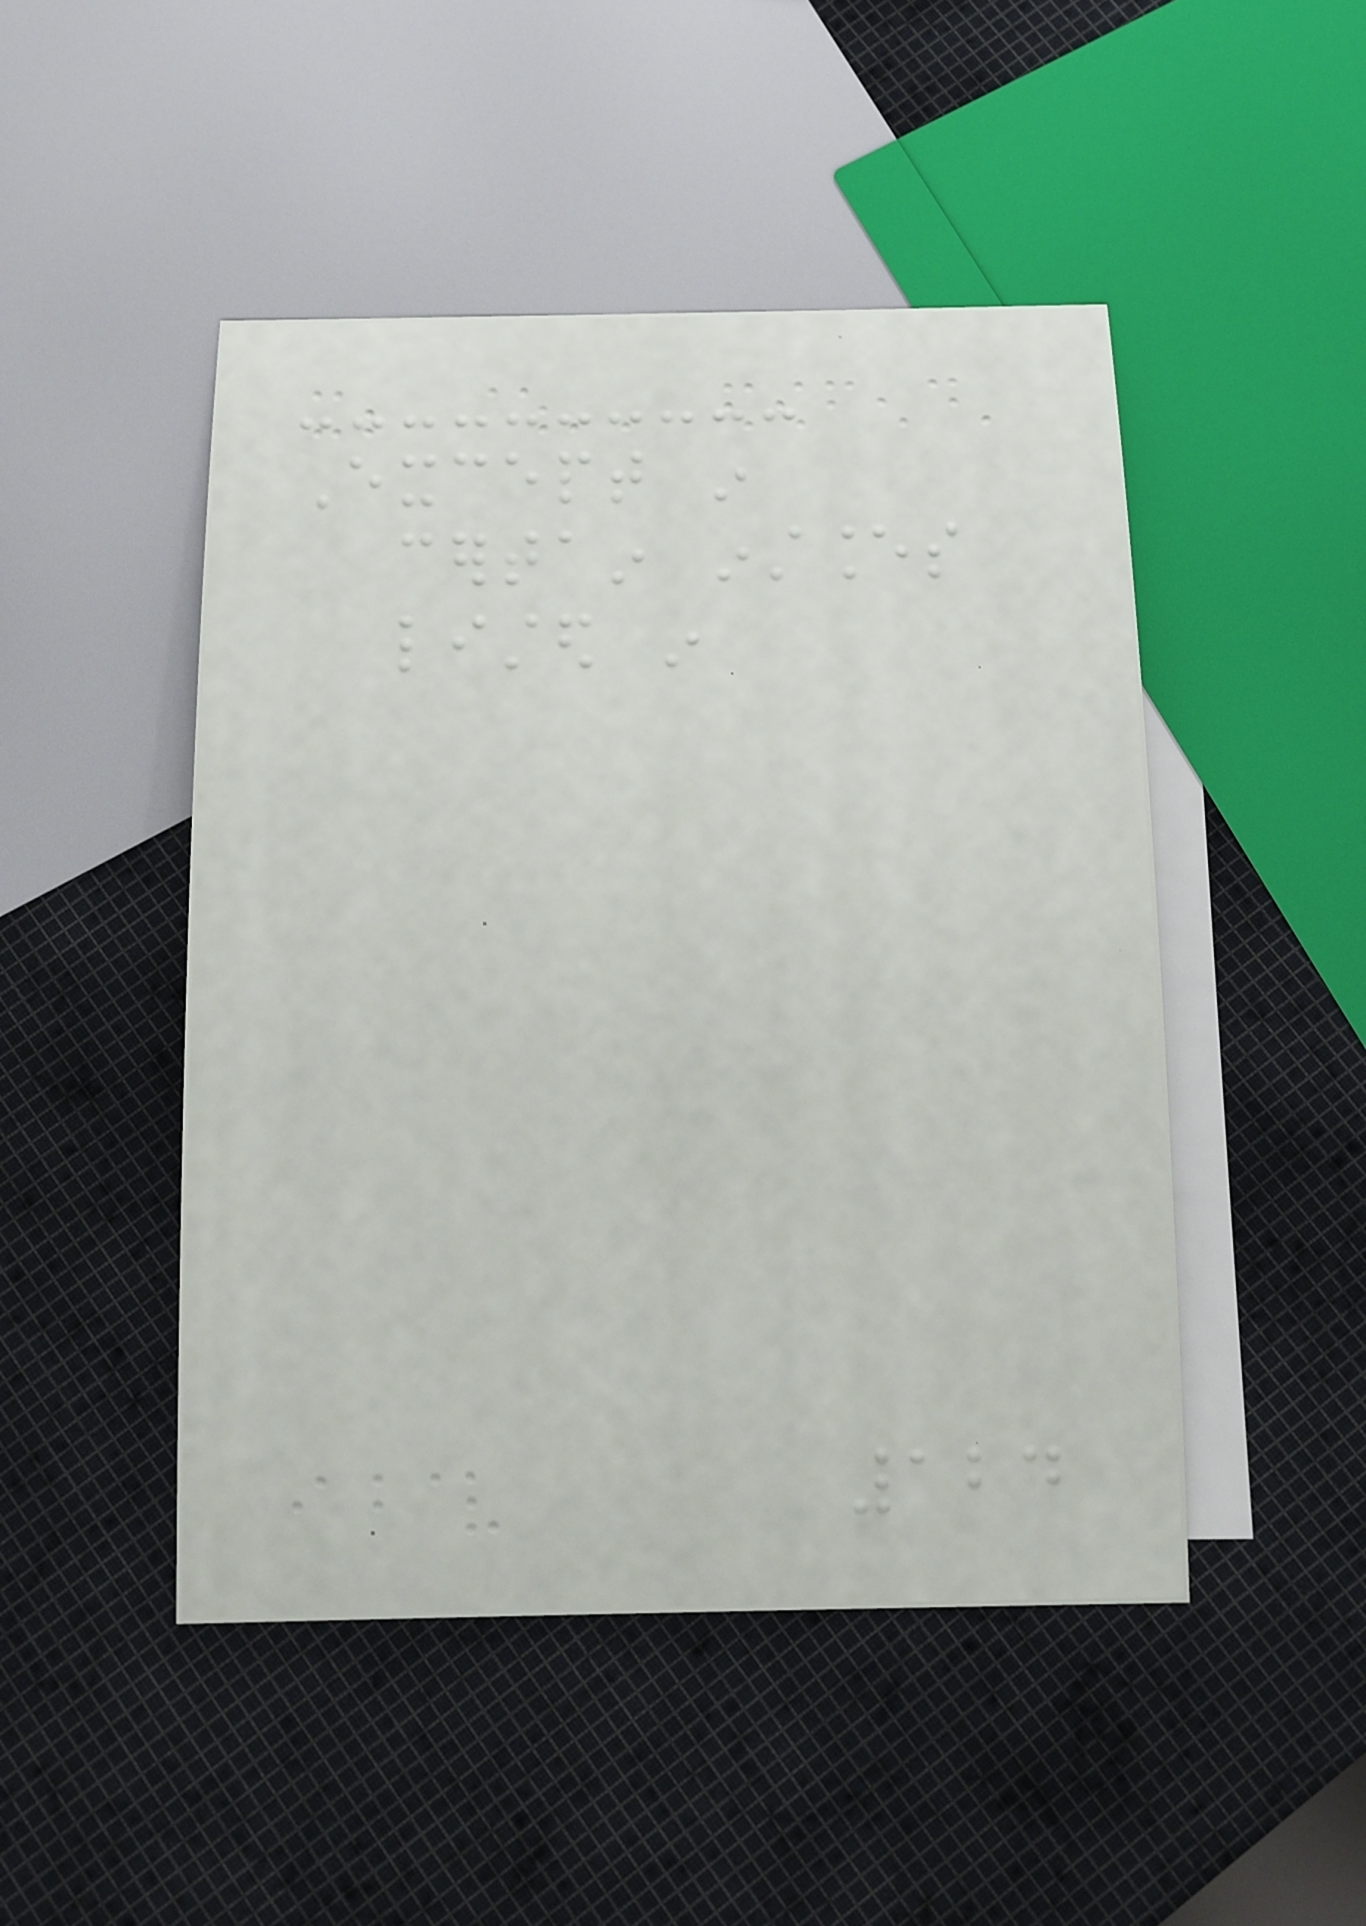Except in
certain instances
listed in
124
